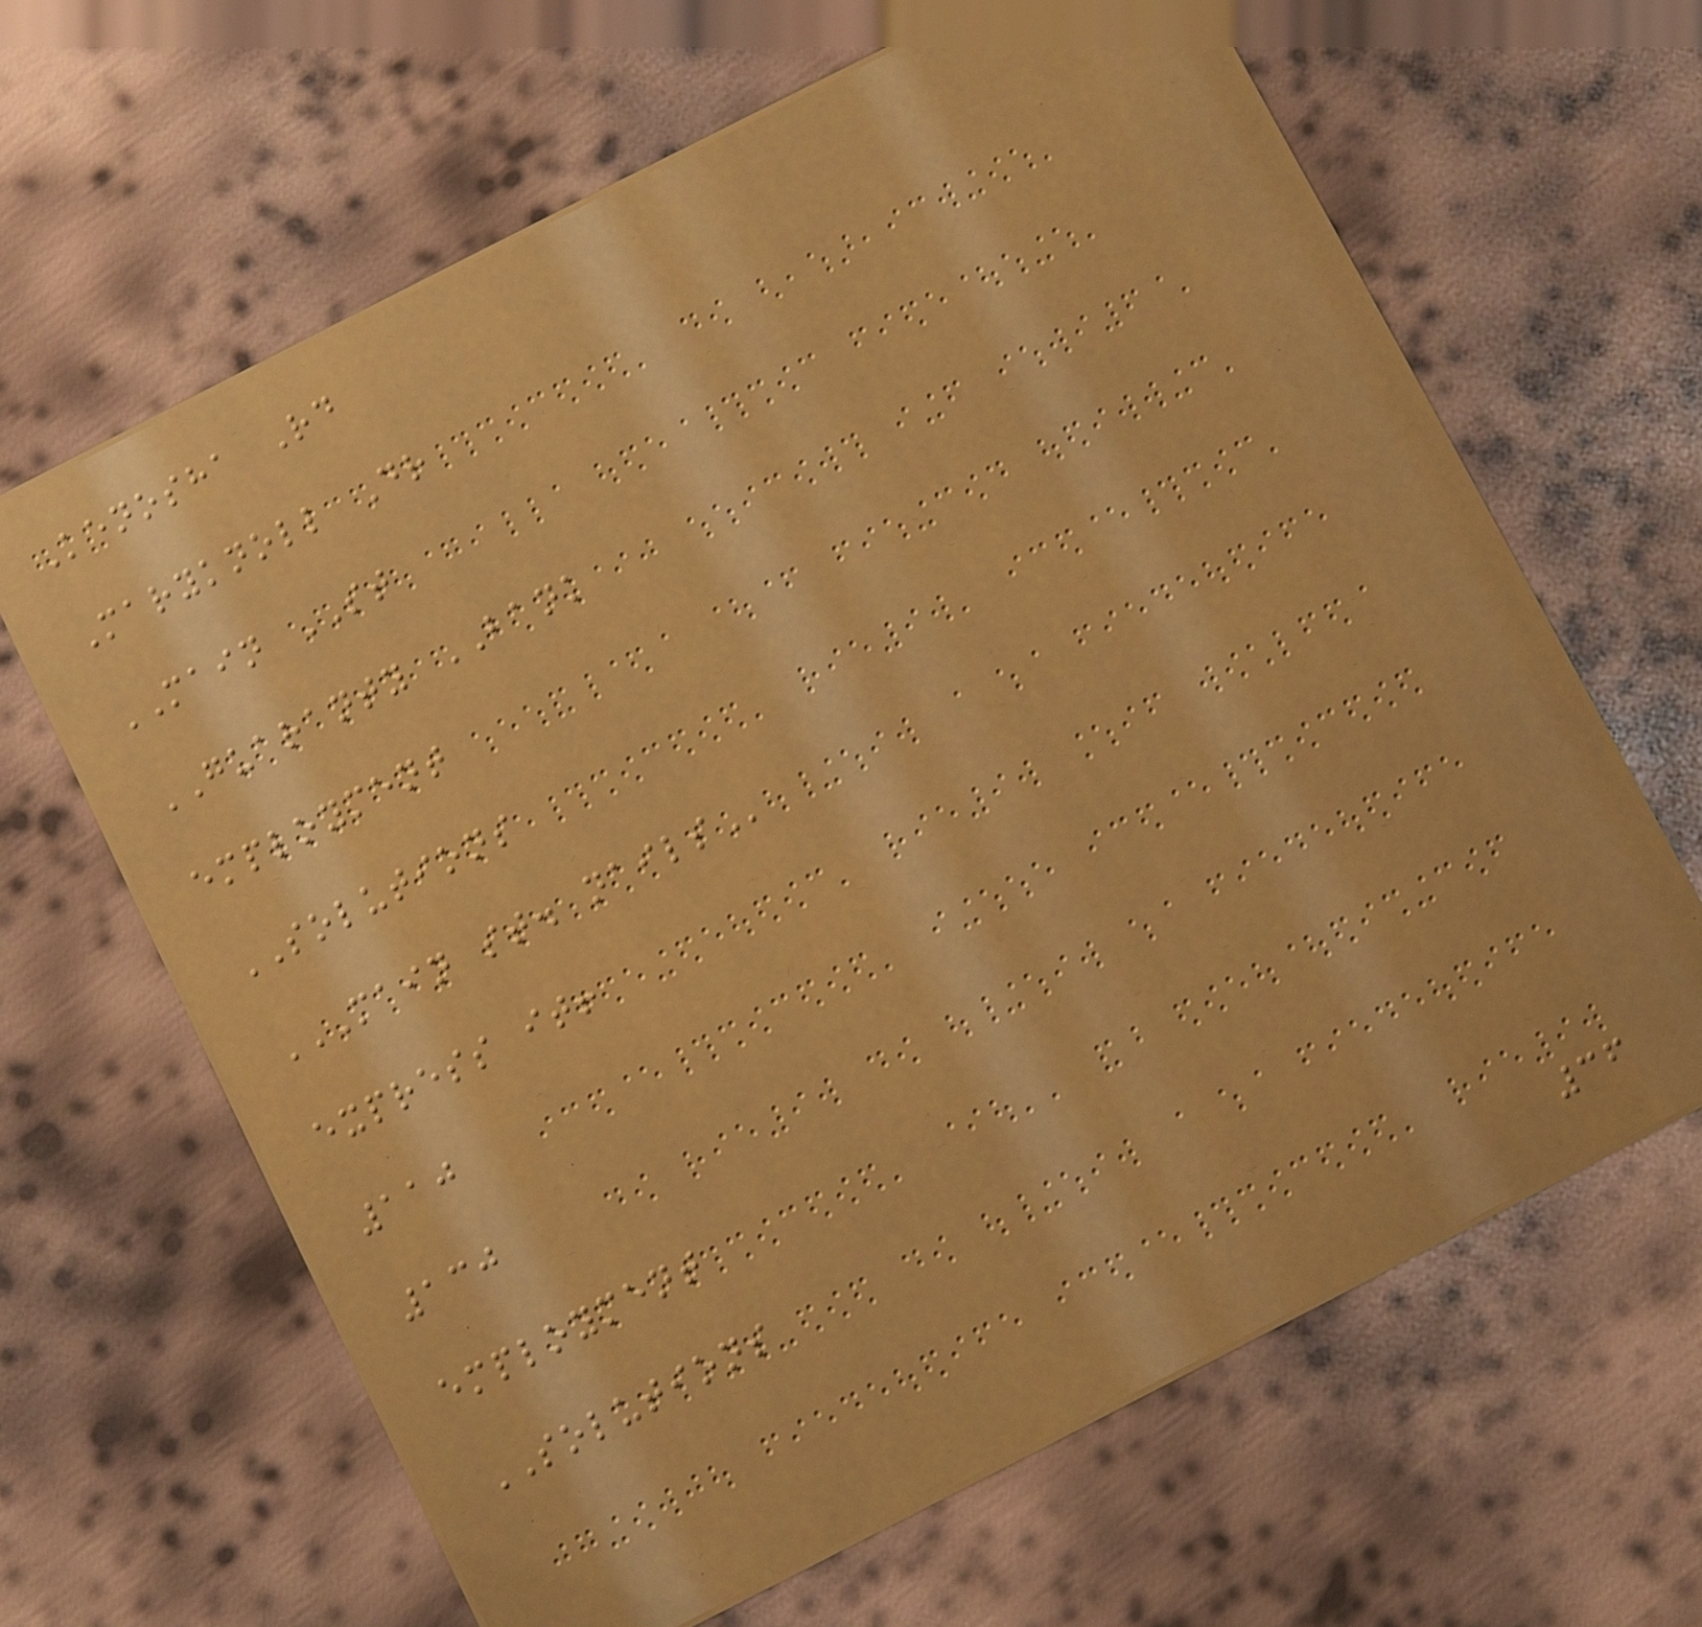Kenosha Rd
Maryknoll Dr
MAIN ST
GUARANTY BANK
employment
SOLUTIONS
MAIN ST. NAILS
express it!
110
130
employment
SOLUTIONS
36
